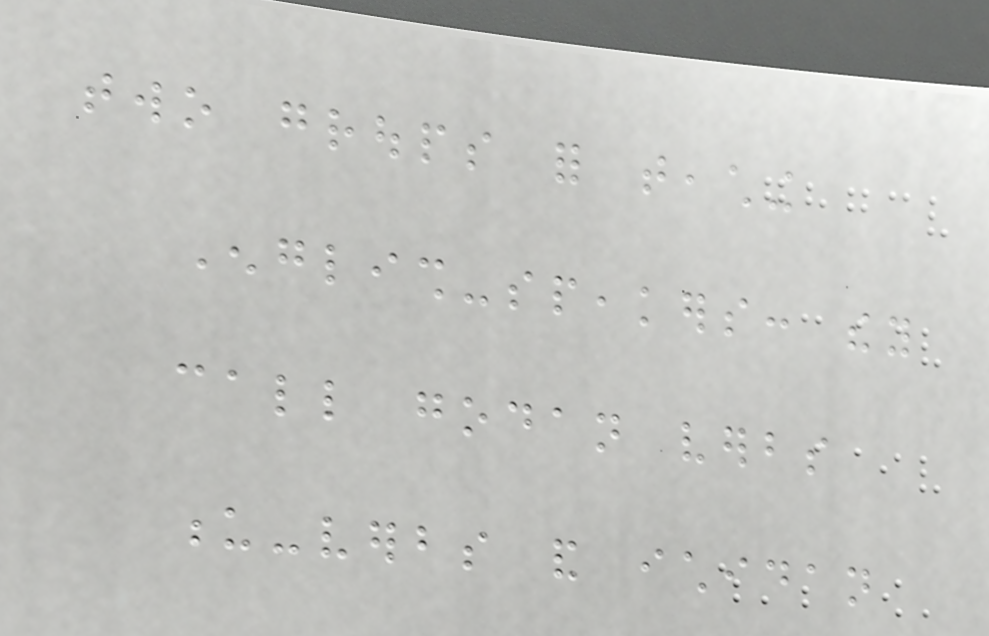two groups for teaching
English-speakers: they
call godan verbs
u-verbs and ichidan
